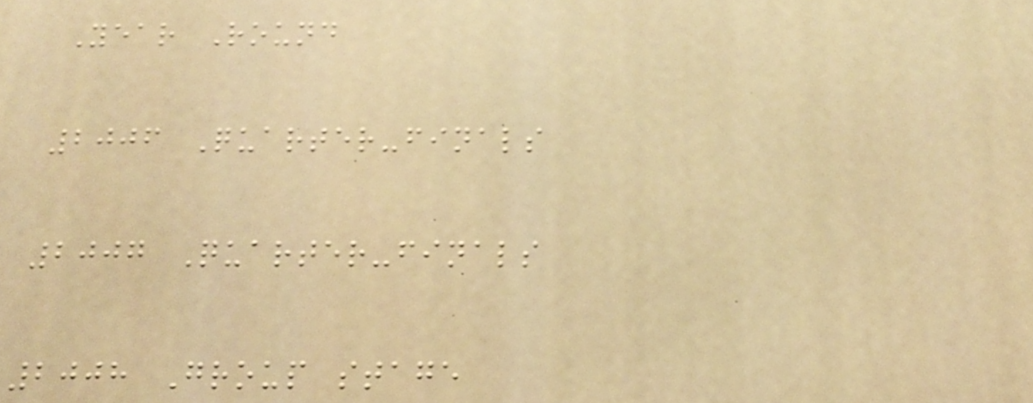Year Round
2006 Quarter-finals
2007 Quarter-finals
2008 Group stage
